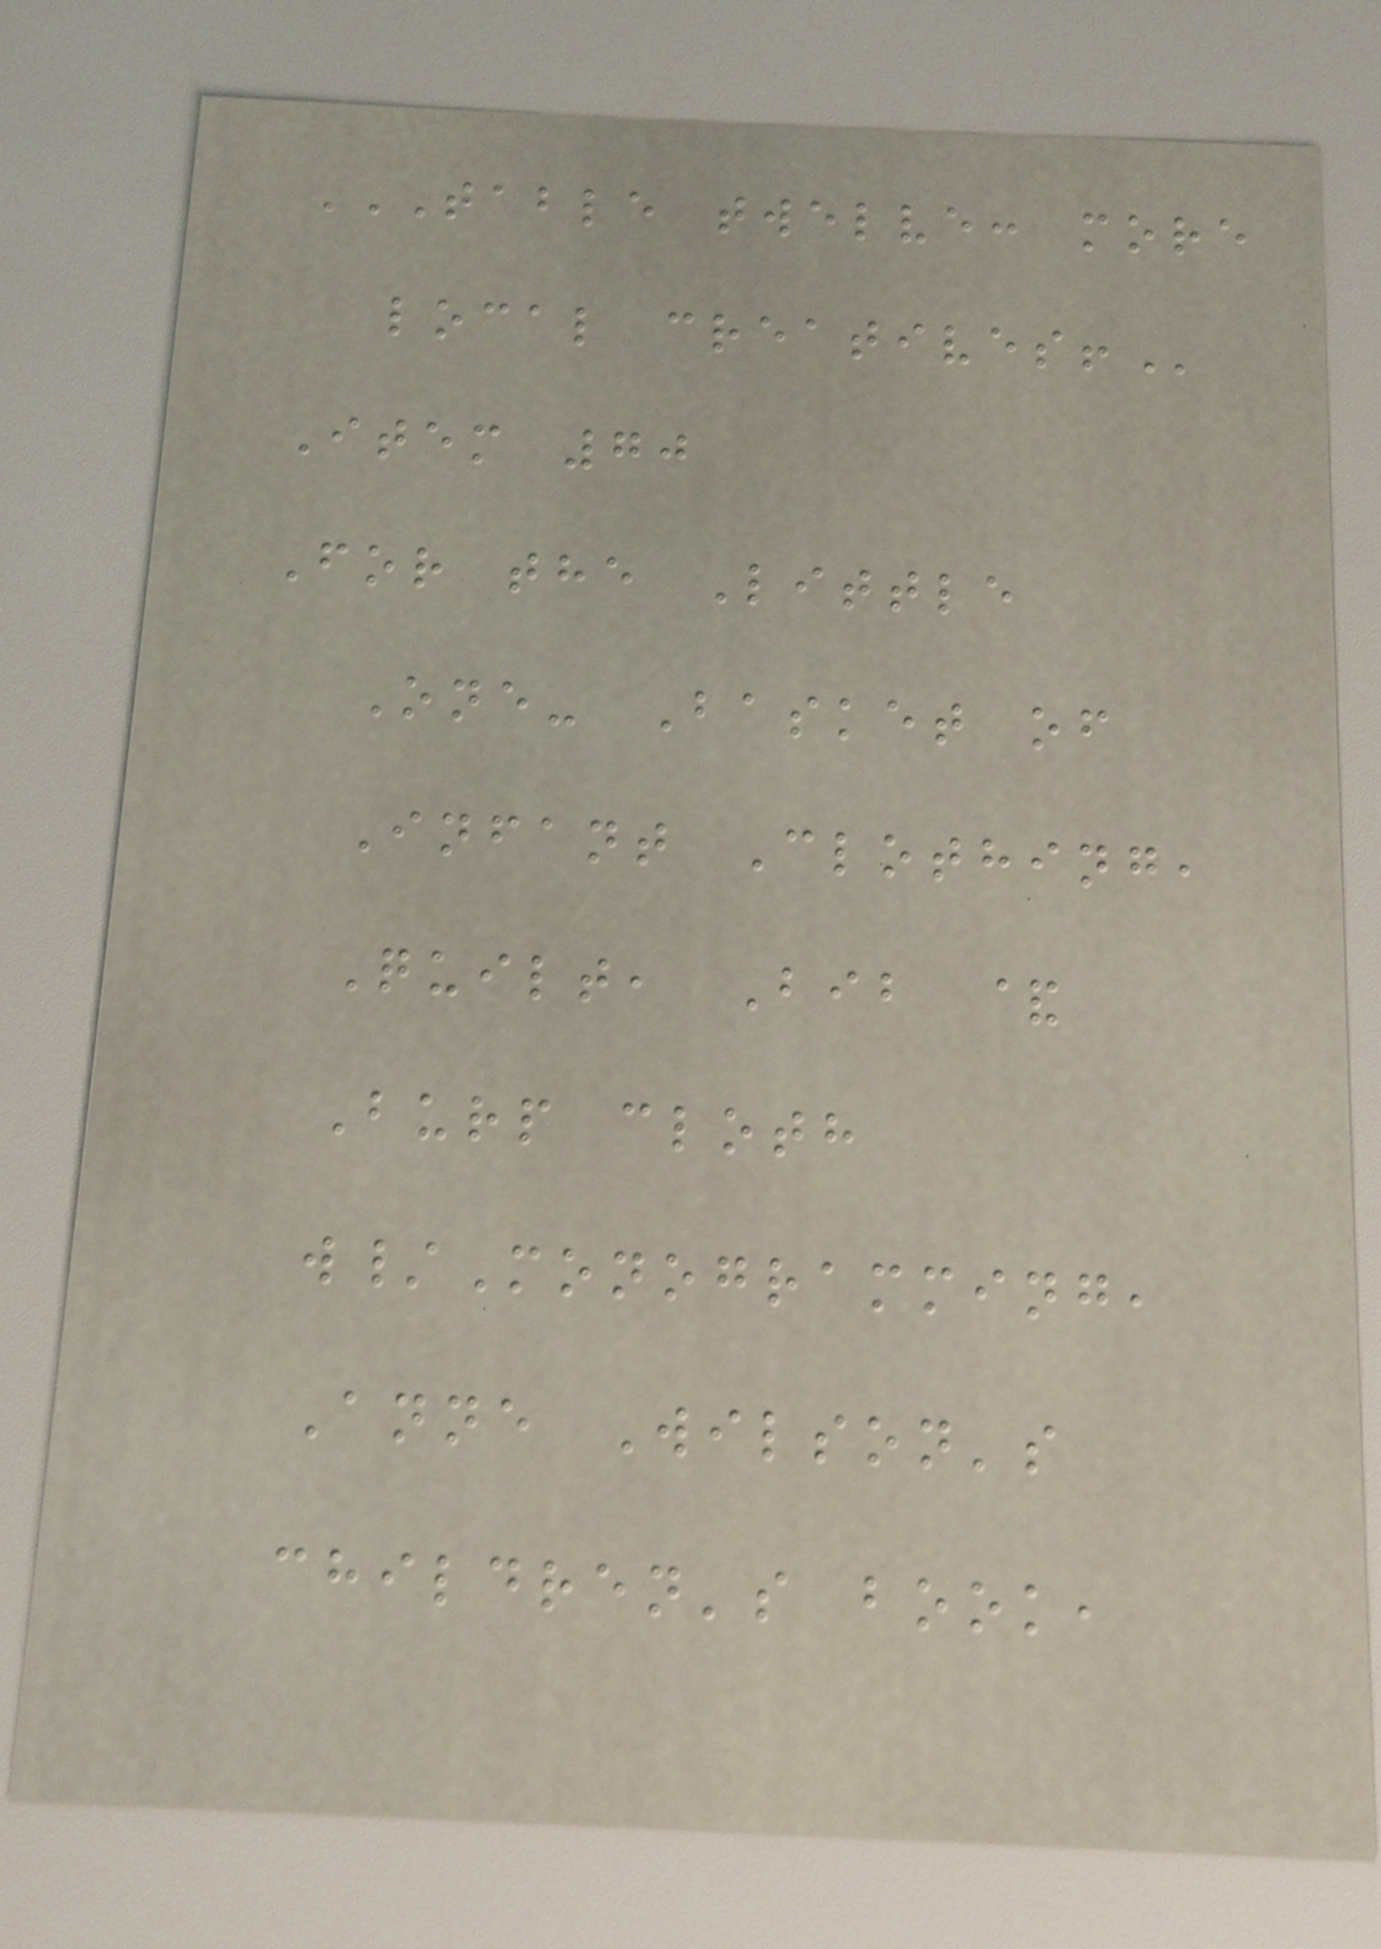TABLE TWELVE: MORE
LOCAL CREATIVES!
Item 70
For the Little
One- Basket of
Infant Clothing,
Quilt, Bib &
Burp cloth
w/Monogramming,
Anne Wilson's
children's book,
